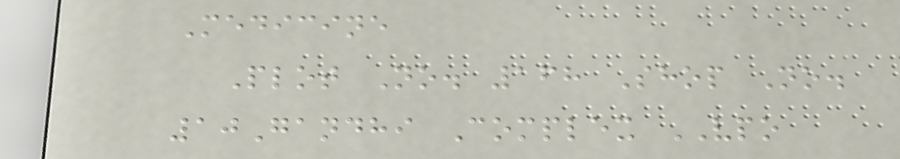Medicine
Plot No. 168 Shop No.
10Gandhi Complex VPO
